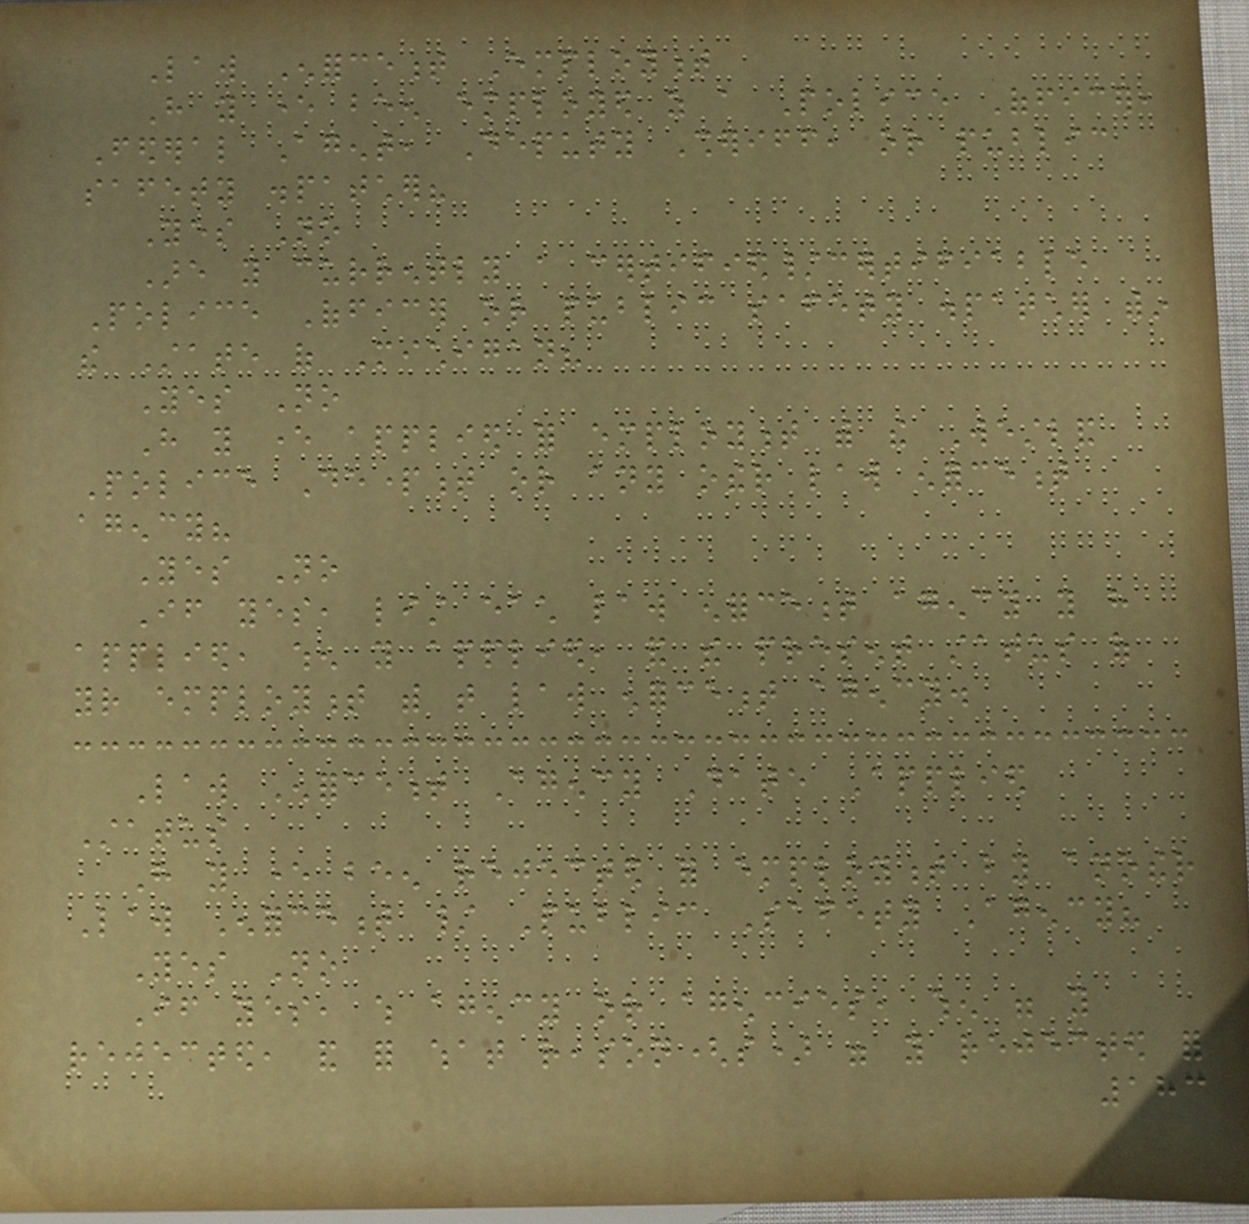Law Enforcement Employment
Have you ever been employed as a Police Officer,
Federal Agent, Deputy Sheriff, or public
safety dispatcher?
Yes No
Are you currently a certified/certifiable
Police Officer or public safety dispatcher within
the State of Michigan?
Yes No
Have you ever applied for employment with the Westland
Police Department or any other law enforcement
agency?
Yes No
If yes, list each law enforcement agency you have
applied, when you applied, and the present status of
your employment with that law enforcement agency.
Law Enforcement Agency Date Applied
Status
Have you ever been rejected for employment by another
Law Enforcement / Public Safety Agency?
Yes No
If yes, which agency or agencies, when were you
rejected, and for what reason(s) were you rejected for
183
